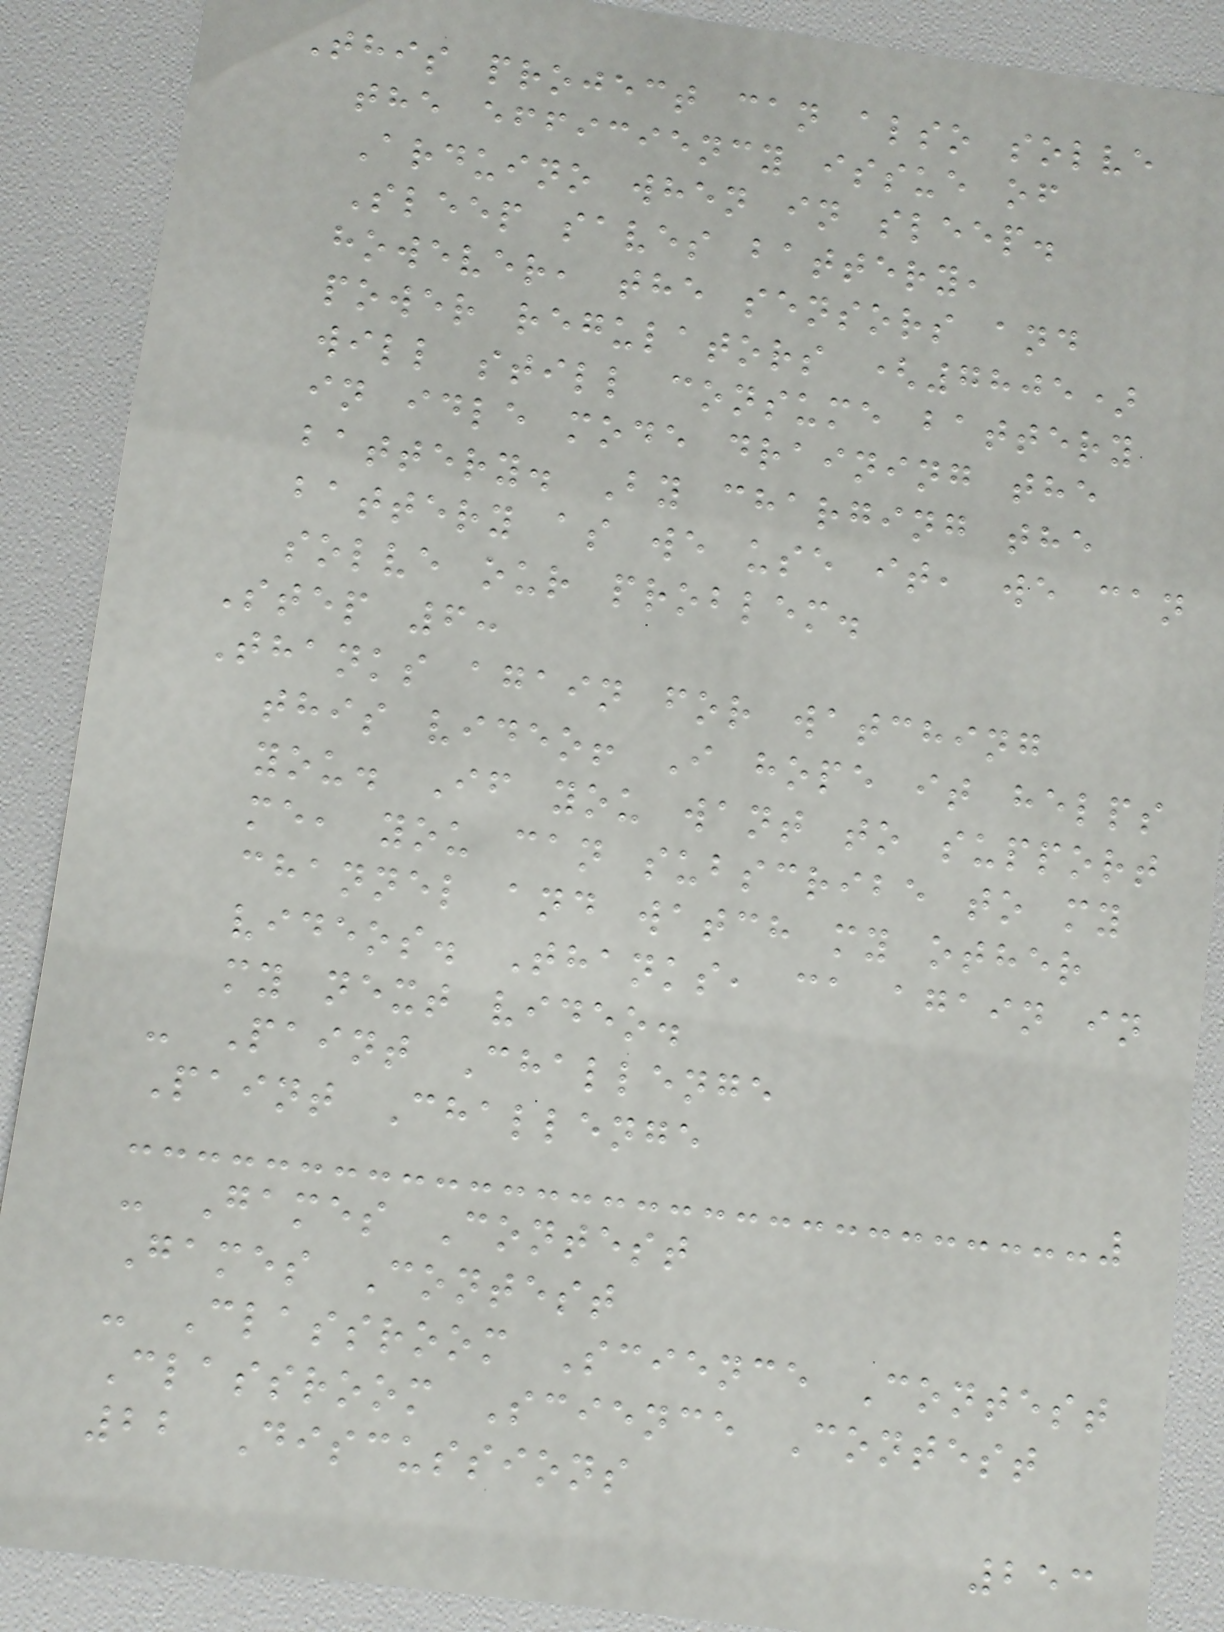This project can also solve
the efficiency issue of
Arduino when in sleep.
Sleep saves battery,
however, the sensors and
power regulators (7805)
will still consume battery
in idle mode draining the
battery. By charging the
battery as we use it, we can
solve our problem.
Step 6:
Thanks again for watching
this video! I hope it helps
you. If you want to support
me, you can subscribe to my
channel and watch my other
videos. Thanks, ca again in
my next video.
- Paint Challenge
Paint Challenge
- Games Contest
Games Contest
- Classroom Science Contest
Classroom Science Contest
22 Discussions
253
